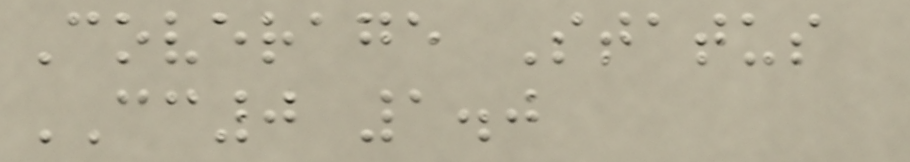Coverage Status
CC0 1.0
